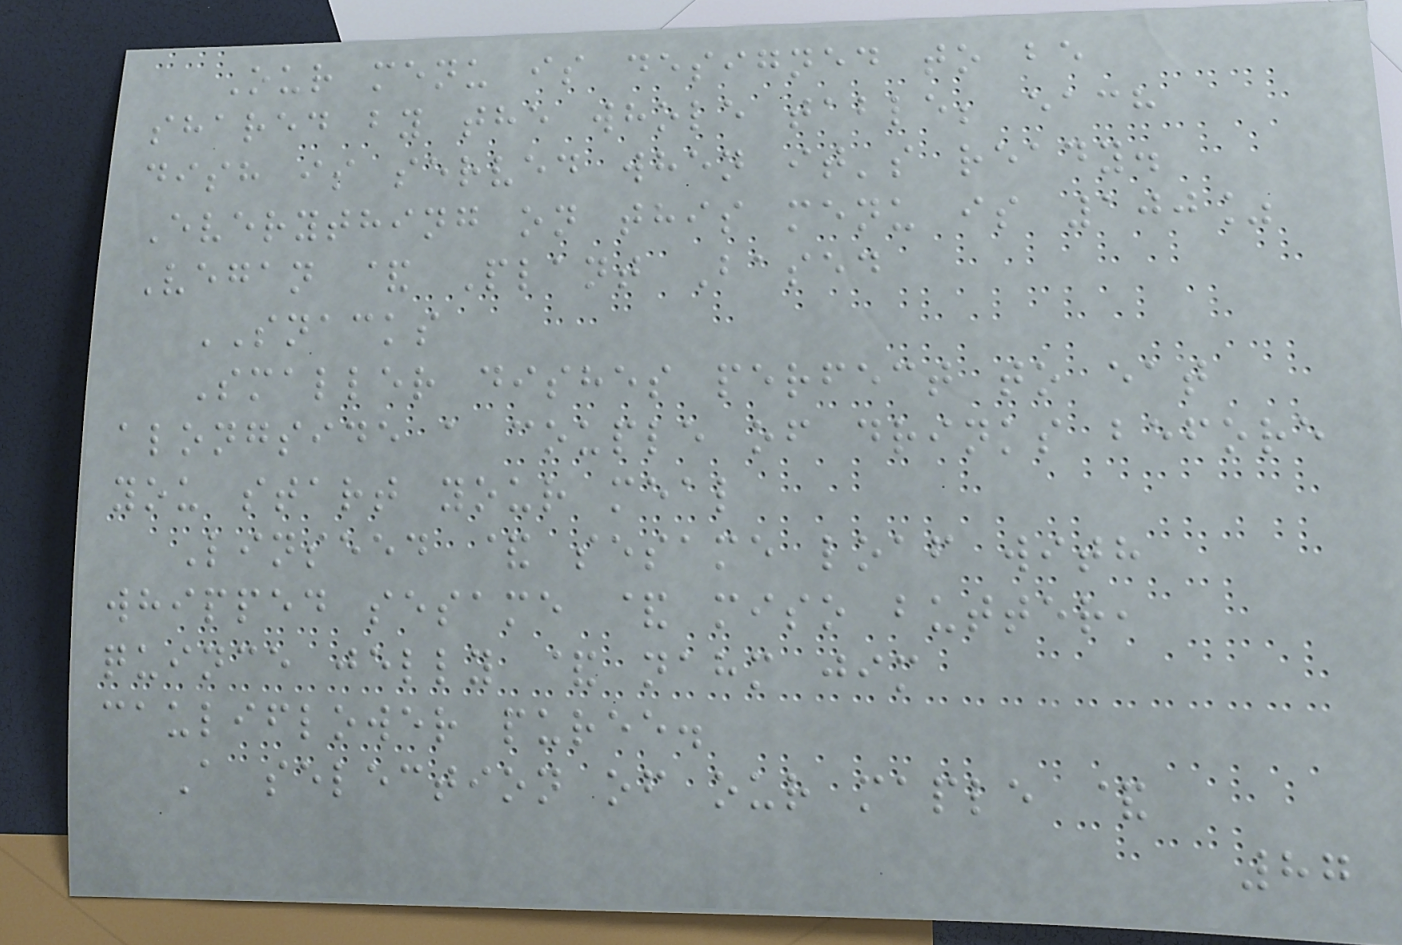Our menu is designed to be
shared by the whole table; each
dish is served when it's ready.
Everything on this menu is 100%
Vegan & Plant Based
SNACKS
Smaller dishes perfect to eat
alongside a couple of drinks before
you start your meal
Linseed & sesame loaf with
whipped sesame & miso butter,
quince jelly & nahm jim
cauliflower puree.
A selection of our maple &
87
